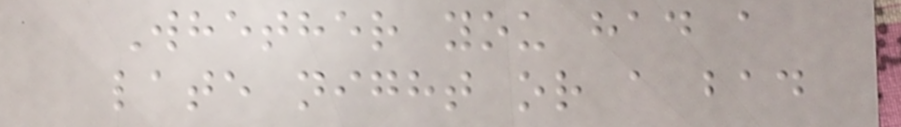Whether you had a
late night or a bad
